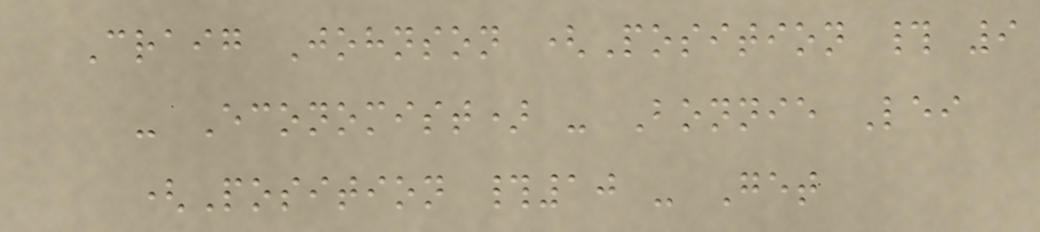Craig Johnson (Position # 9
- Economist) - Bonnie Lei
(Position #10 - Get
